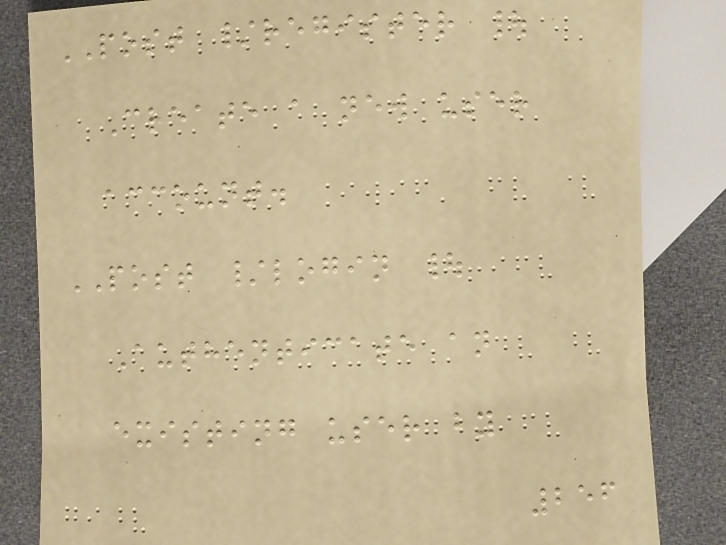POST /register |
Create a new user
account.
POST /login |
Authenticate an
existing user by
256
